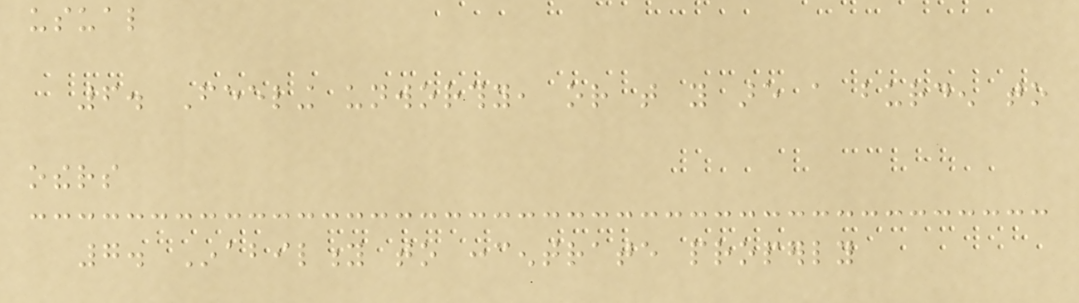usual
6. Feeling unworthy, or that you are a burden to
others
7. Inability to concentrate properly
